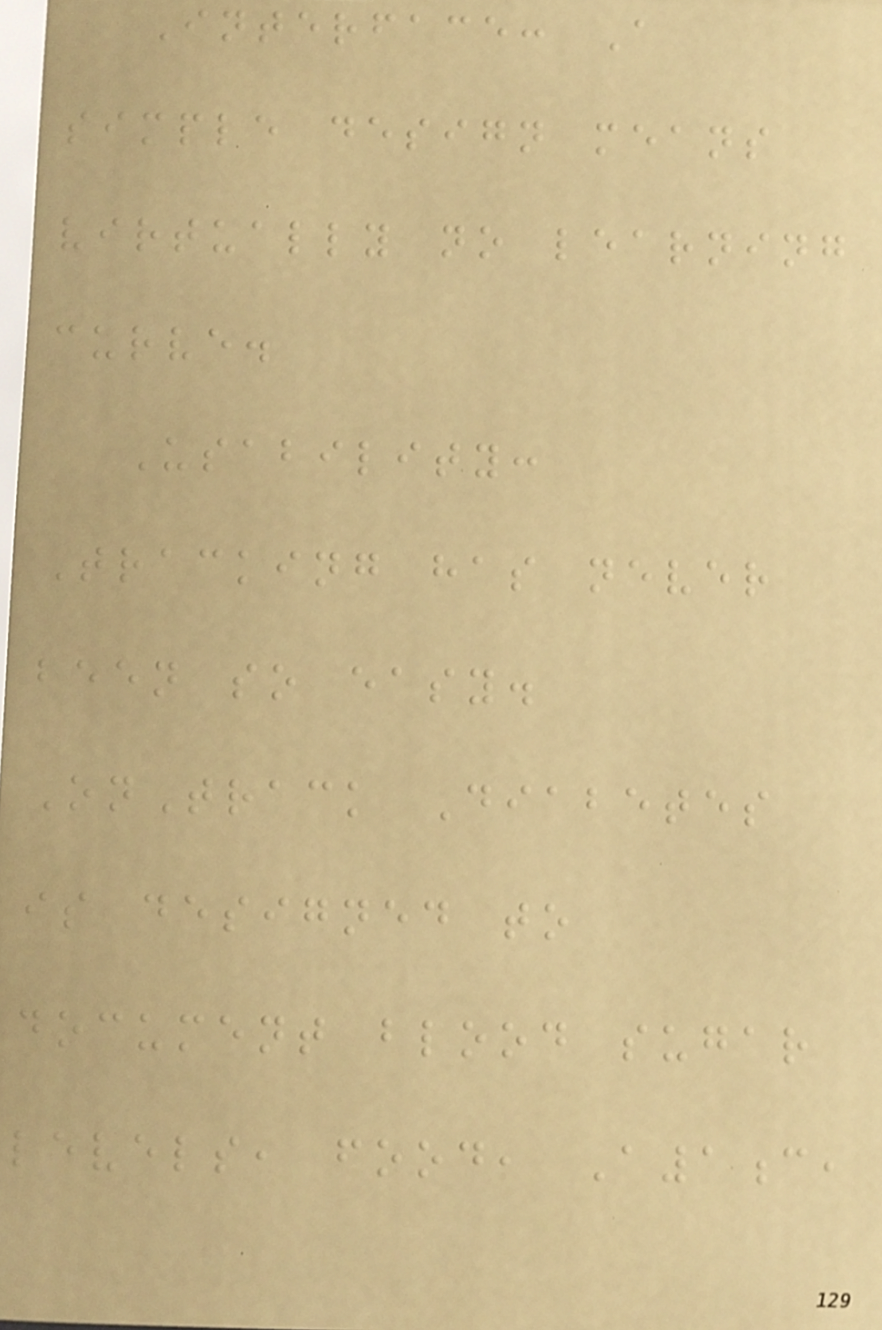Interface: A
simple design means
virtually no learning
curve.
Usability:
Tracking has never
been so easy.
OnTrack Diabetes
is designed to
document blood sugar
levels, food, A1c,
